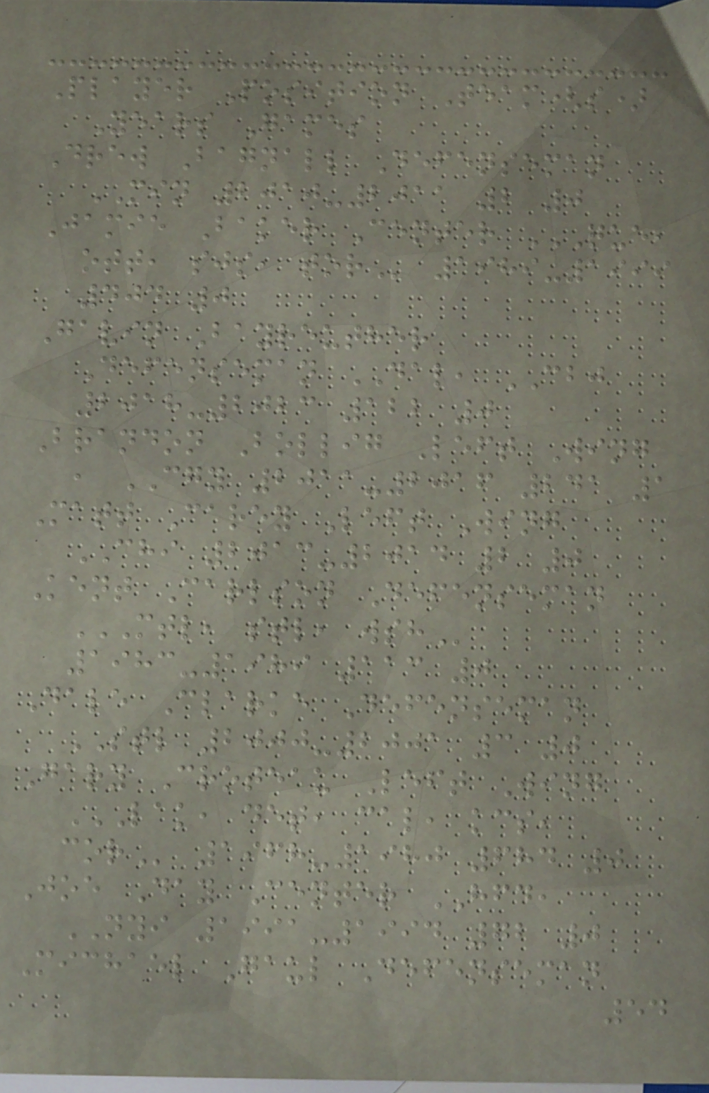Player Position Team(s)
Years Games
Drew Bagnall Defenseman
MIN 2010-2011 2 0
Jamie Baker Center QUE,
OTT, SJS, TOR 1989-1999
404 0
Gavin Bayreuther
Defenseman DAL, CBJ
2018-2023 122 0
Brandon Bollig Left Wing
, CGY 2011-2016 241 1
Matt Carey Left Wing
CHI 2013-2014 2 0
Kent Carlson Defenseman
MTL, STL, WSH
1983-1989 113 0
Dale Clarke Defenseman
STL 2000-2001 3 0
Gary Croteau Left Wing
LAK, DET, CAL, KCS,
COR 1968-1980 684 0
Joe Day Center HFD,
NYI 1991-1994 72 0
Michael Gaul Defenseman
54
